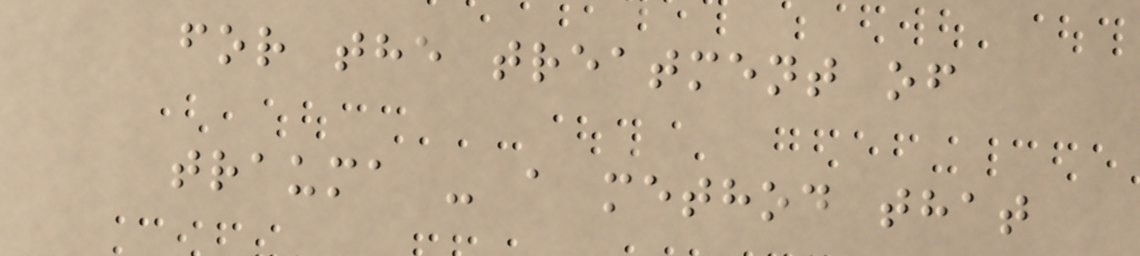for the treatment of
trauma - a method that
